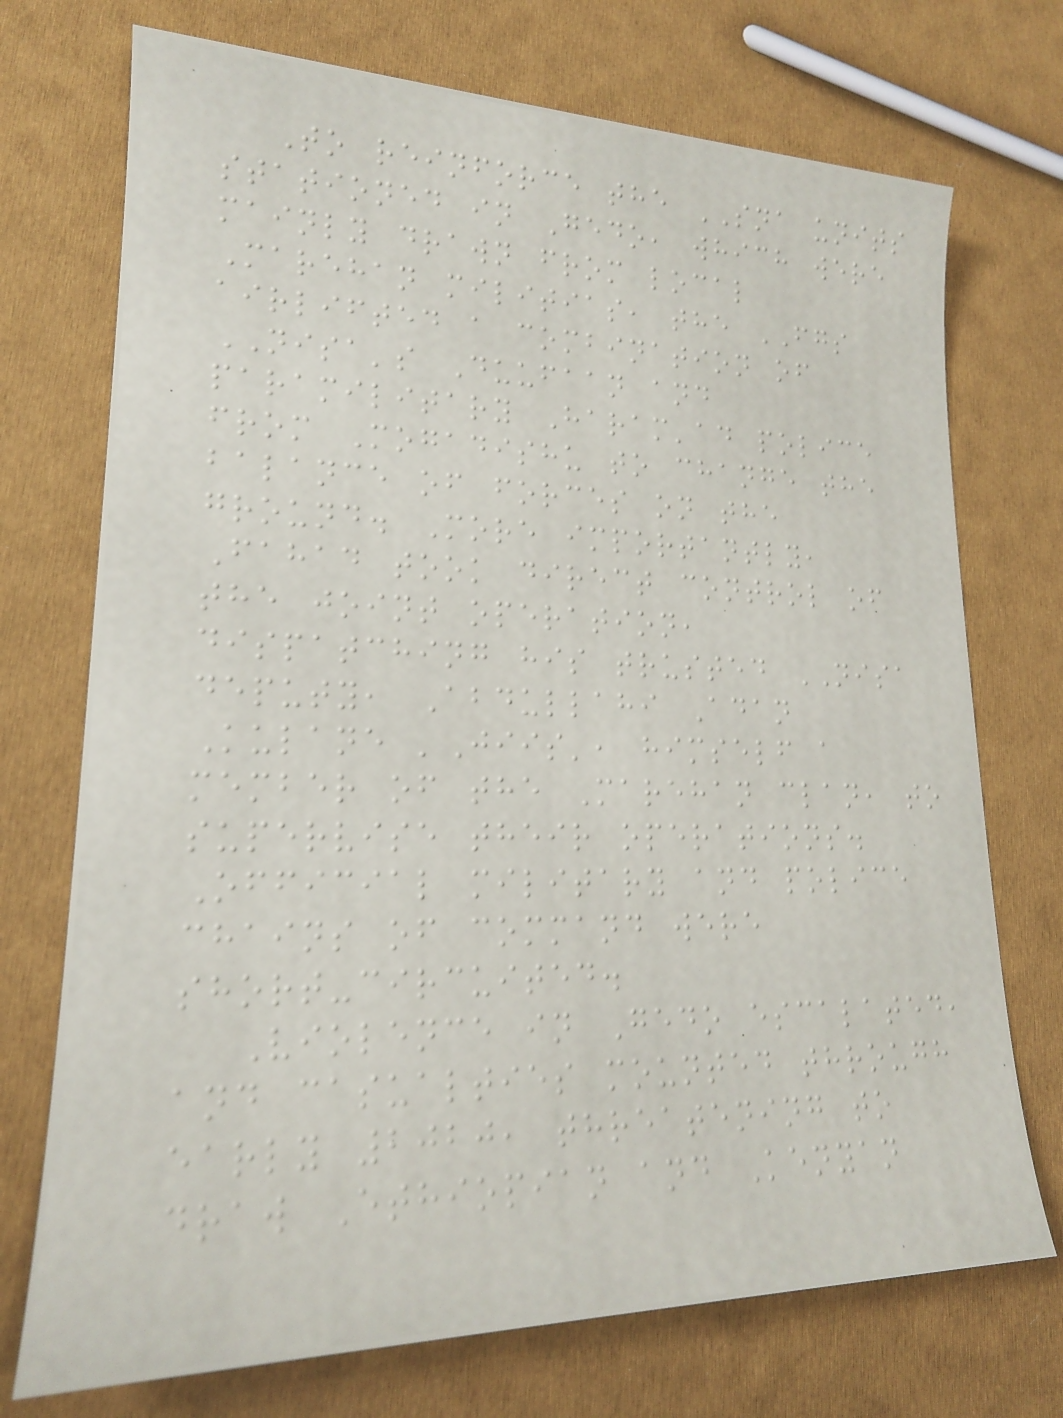To reinforce the SNA units
stationed in Gedo, which were
mainly drawn from local
Marehan militias, the FGS
airlifted a combination of
NISA's Duufaan and
paramilitary Haram'ad police
from Mogadishu to change the
balance of forces on the
ground. More importantly,
Fahad took direct control of
the joint operation,
dispatching his trusted NISA
deputy, Abdullahi Adan
Kulane 'Jiis', himself a
member of the Marehan clan, to
supervise their operations.
Official military and police
chains of command were
short-circuited.
Violence in Gedo escalated,
and casualties mounted through
early 2020, threatening to
draw Ethiopian and Kenyan
